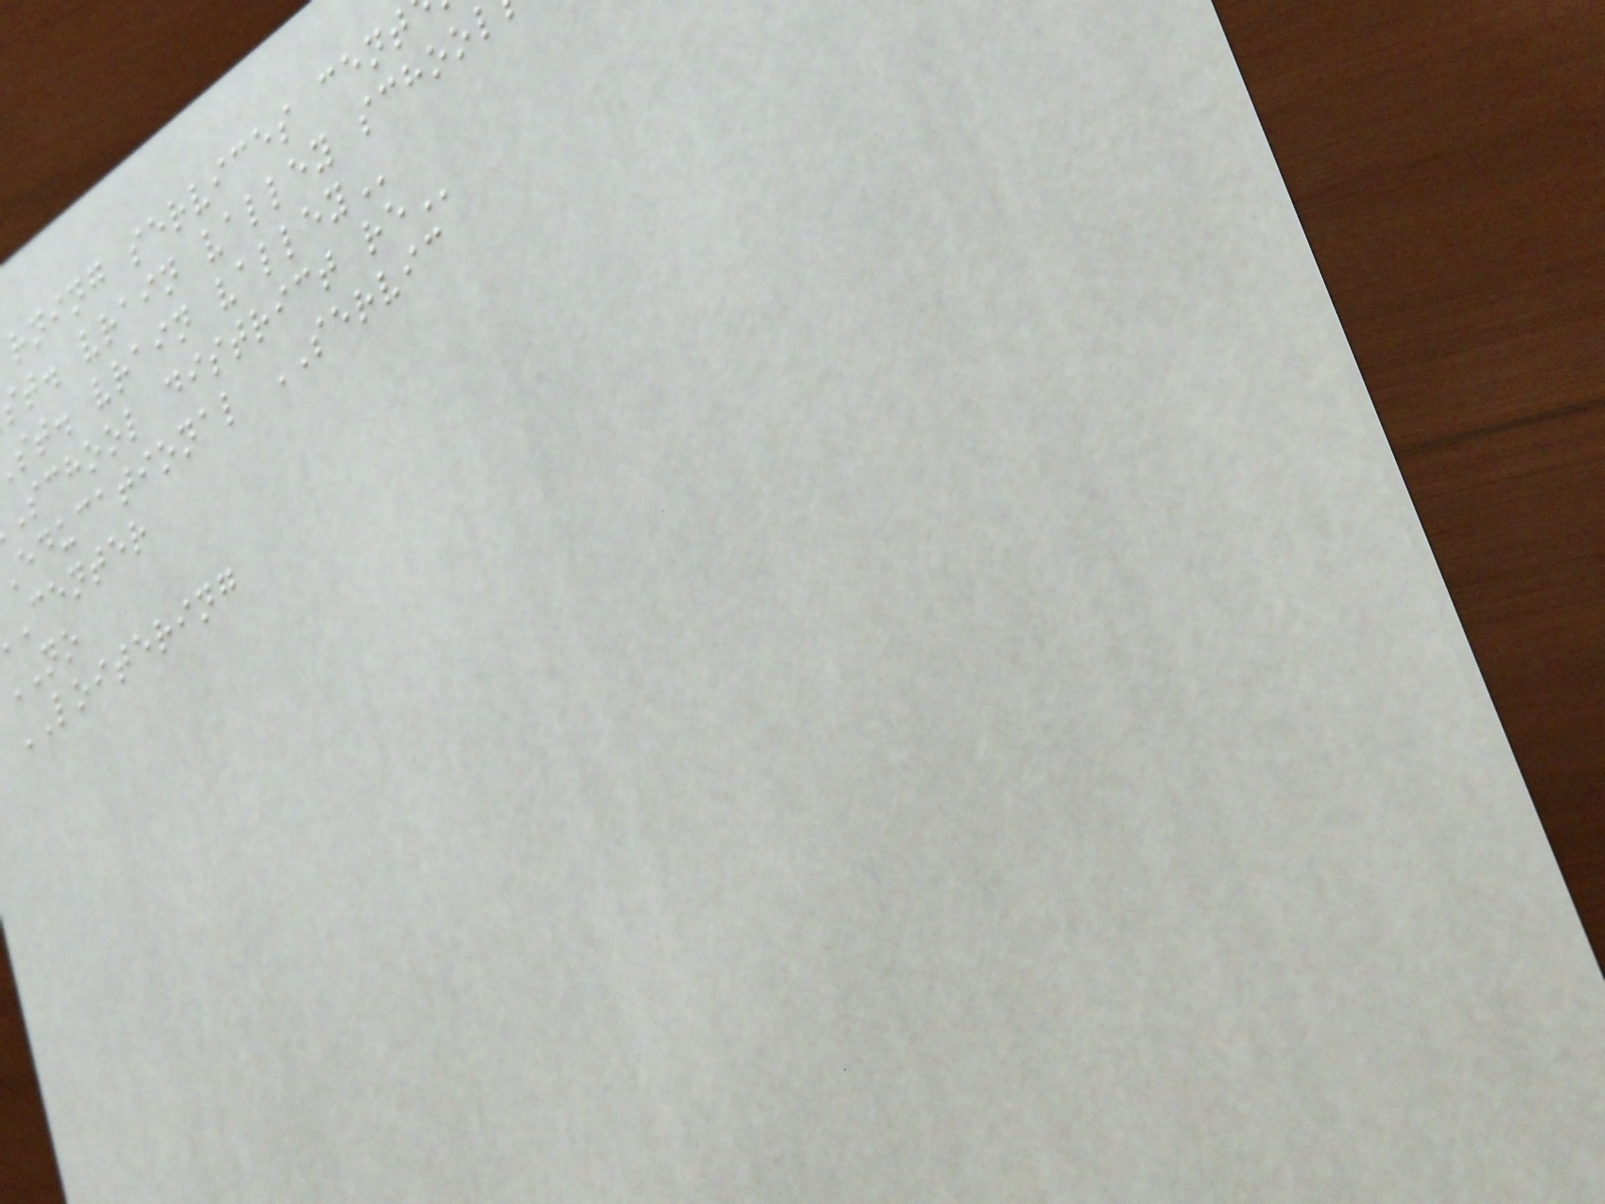rning services
st. vrain valley
st. vrain
school district
educational SERVIC
center
NO
LOITERING
